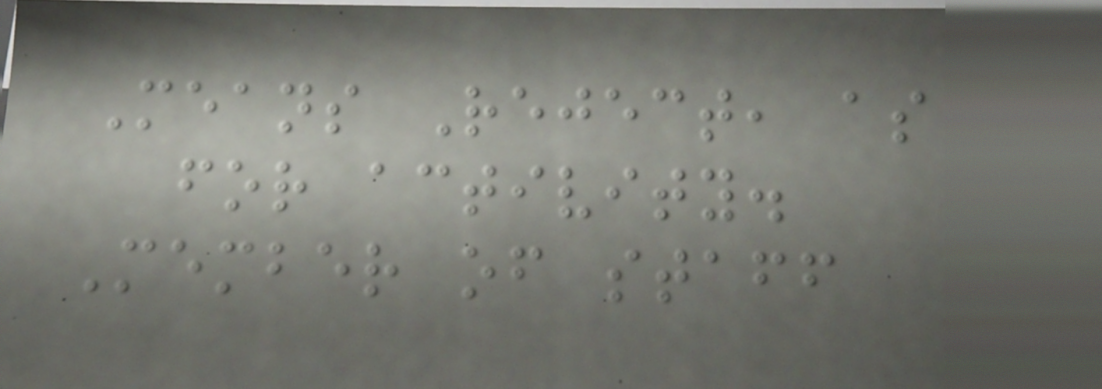Means Reject, as
for activity.
Member of staff
